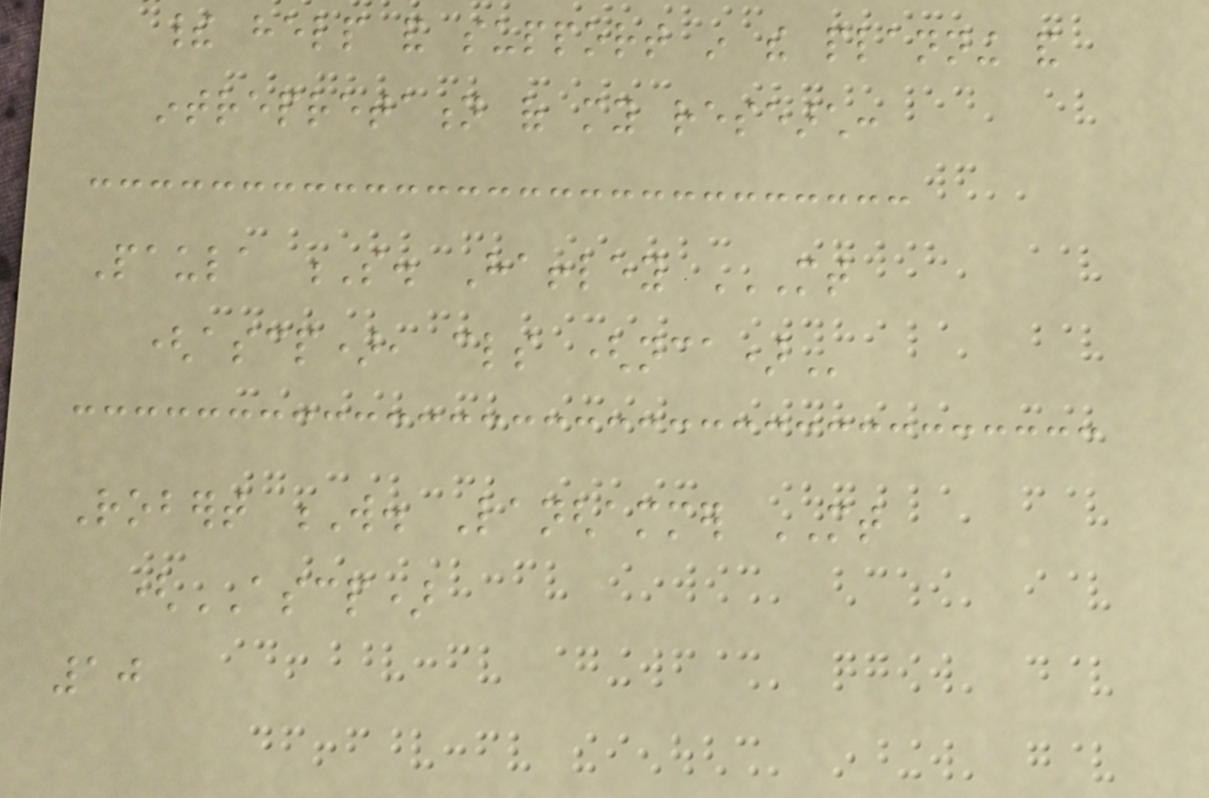their help and support in the planning and
intrepretation of my research:
Paula S. Haffley MT
(ASCP), CLS (NCA)
Robert W. Langhammer MT
(ASCP)
10
